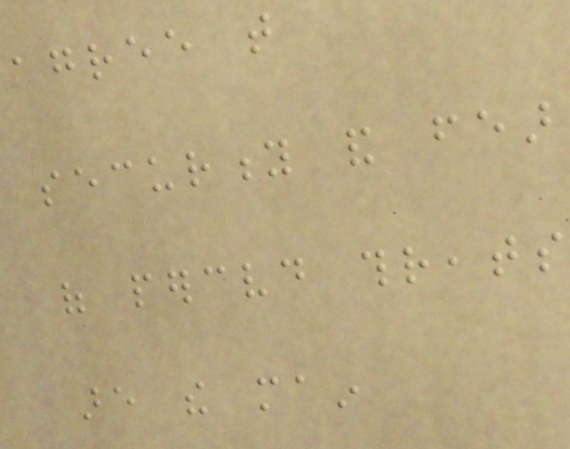agree that
security and fear
of perceived threats
are the main
